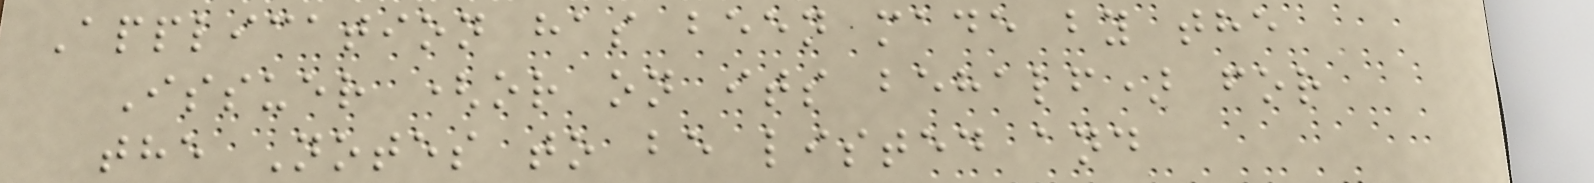Application has been made by the
Issuer (or on its behalf) for
the Notes to be listed and
